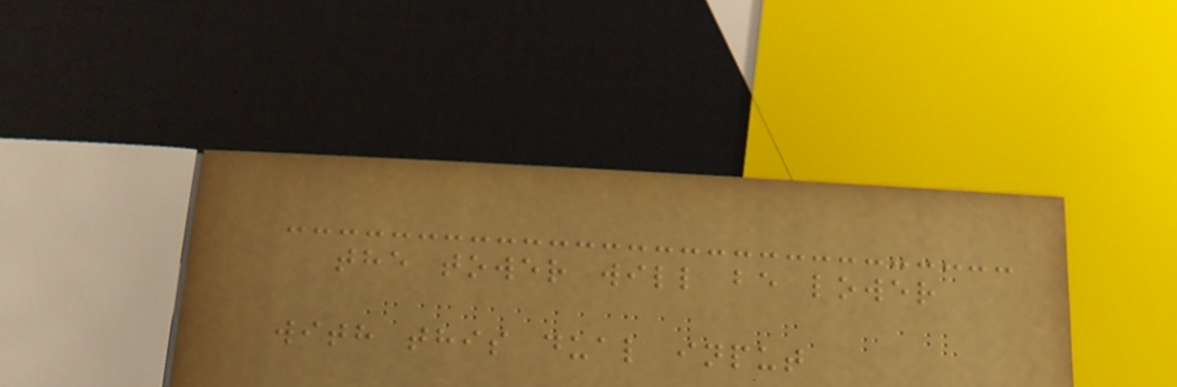the tower will be lower
with this dual input
